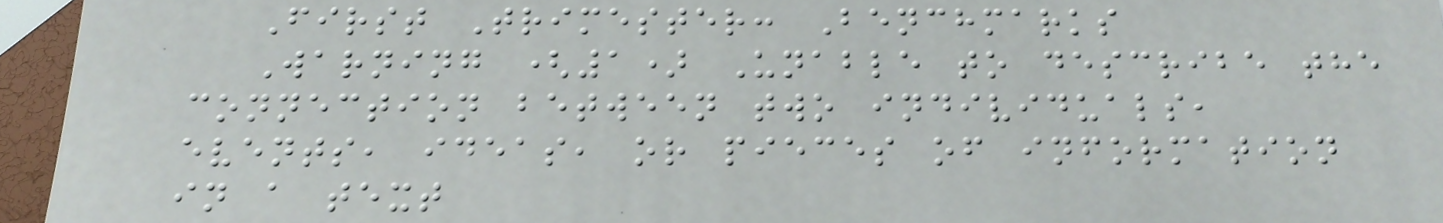First Trimester: Benchmarks
Warning (1) Unable to describe the
connection between two individuals,
events, ideas, or pieces of information
in a text
